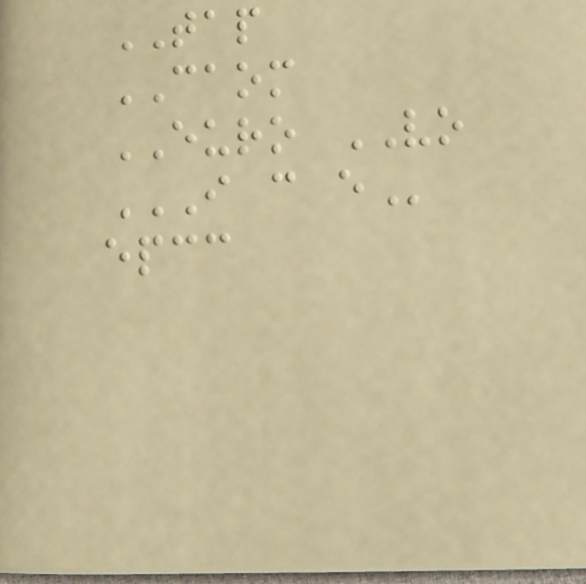TAP
CAOM
EURO VO
I C E
epcc
